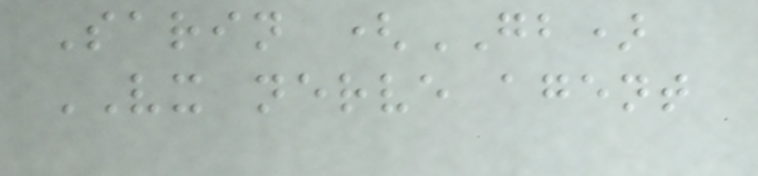Sarin (GB)
VX nerve agent
